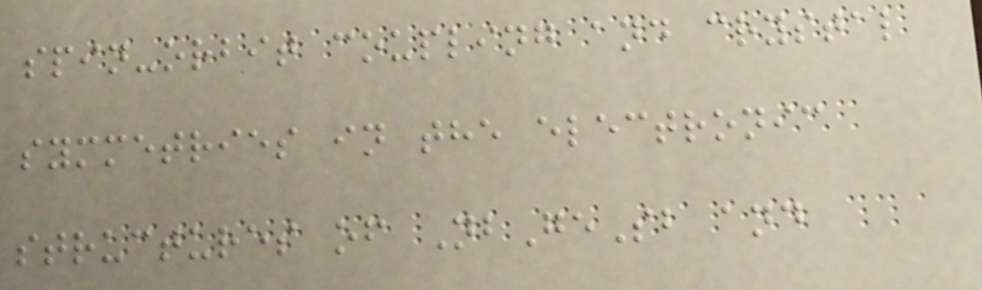spin-orbit coupling and crystal
symmetries in the electronic
structures of NbGeSb and
